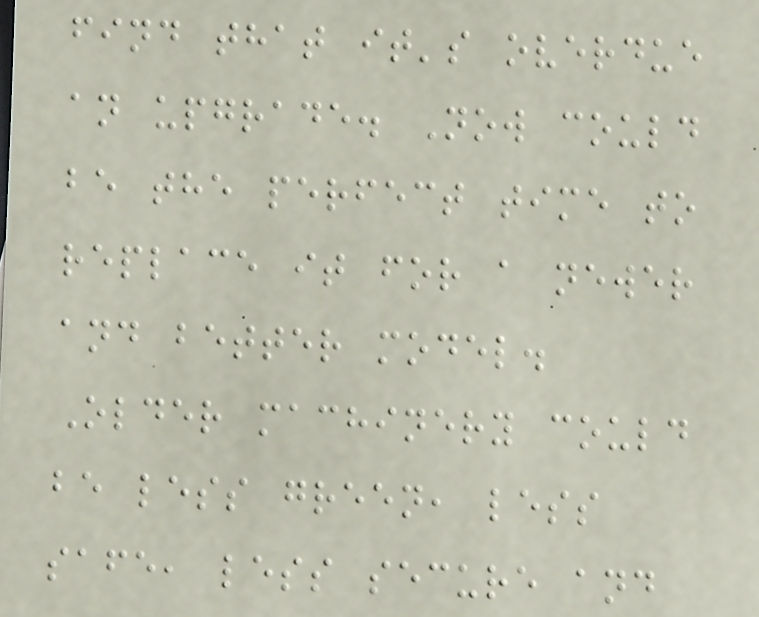find that it's overdue
an upgrade. Now could
be the perfect time to
replace it for a newer
and better model.
Older machinery could
be less green, less
safe, less secure and
